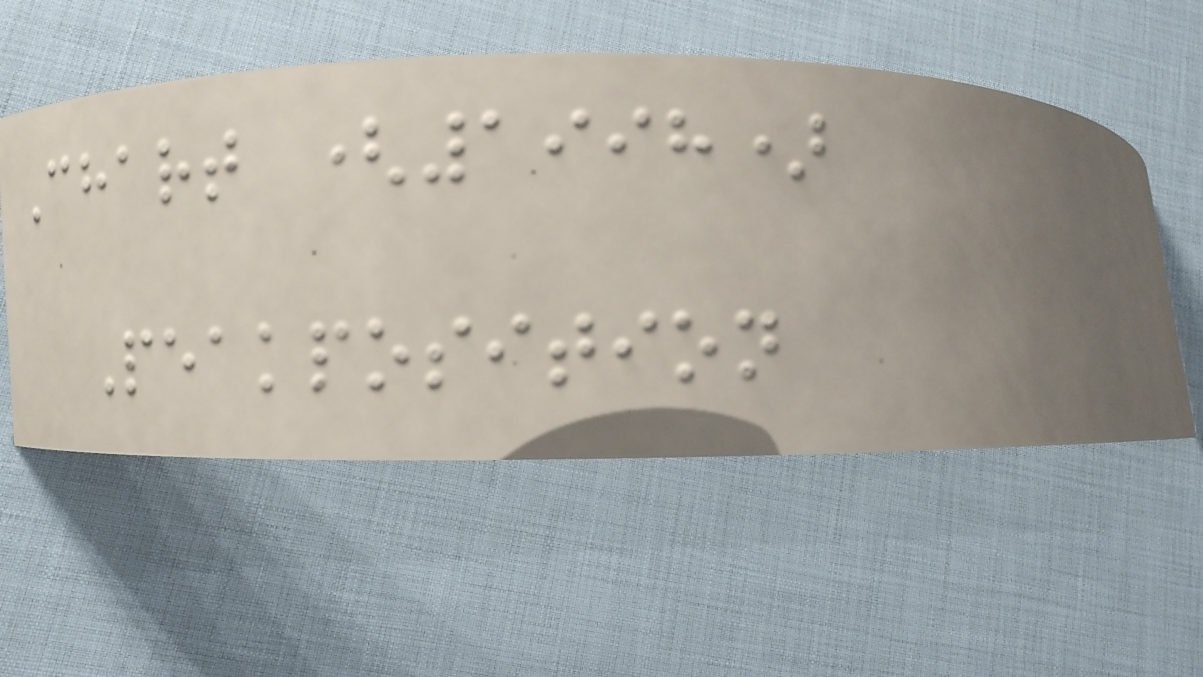Chart (1998)
Peakposition
